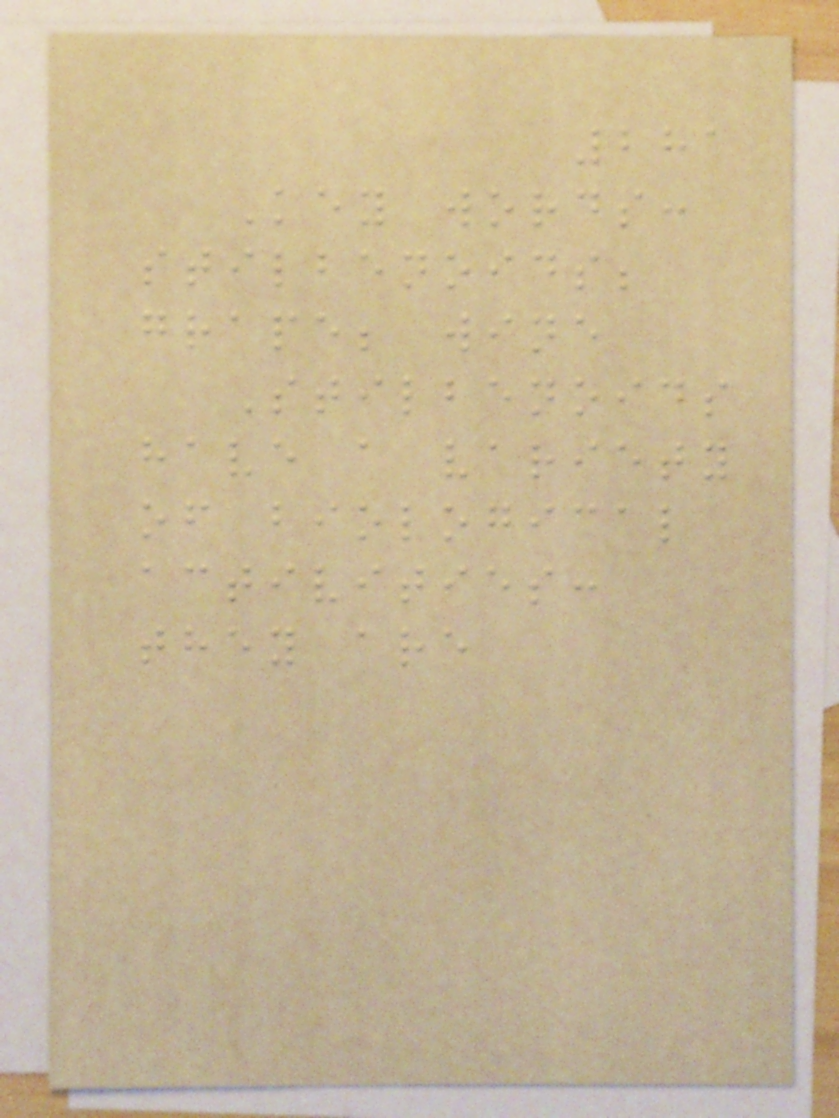281
Key words:
stilbenoids;
grape; wine
Stilbenoids
have a variety
of biological
activities:
they are
